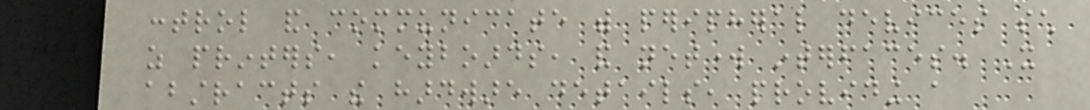control and communicate with peripheral devices such
as printers, keyboards, and network interfaces. It
abstracts the hardware details, providing a
